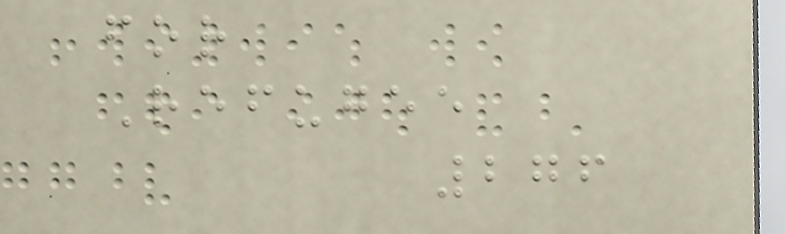for
Refugee
276
